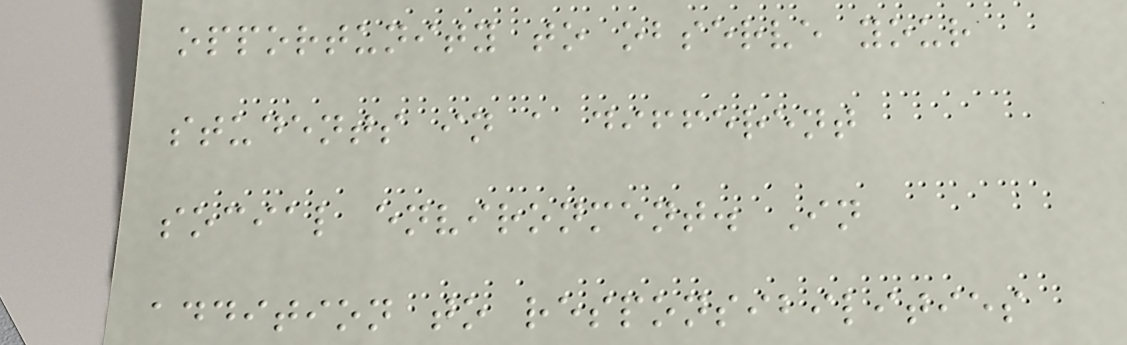opportunity to observe your
students in a different
social environment. In
addition to responsibilities
